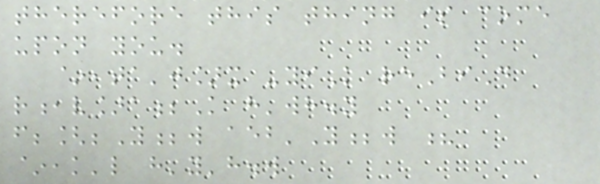therefore this thing is come
upon you.
~,ta'j]x -yiK reBiD
r,v]a;K h'wh.y
f;[;Y;w aeb'Y;w ?
~,k'l h'y'h.w
